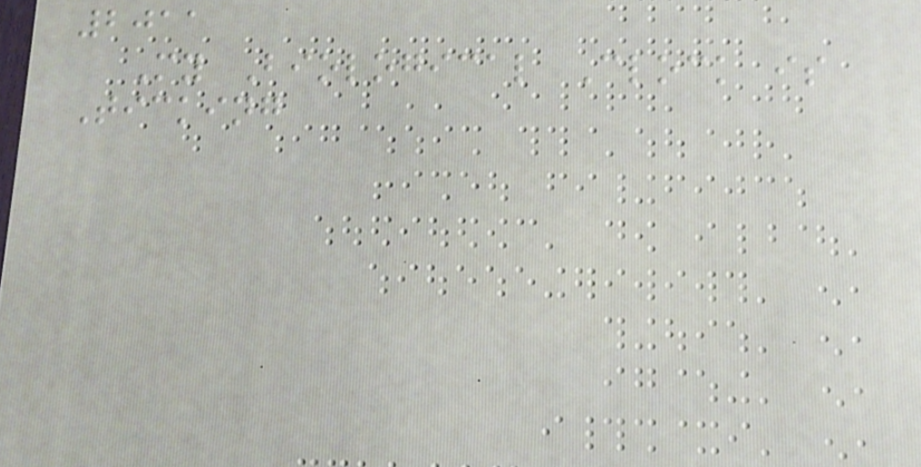2011
My Biological Clock is
Ticking
